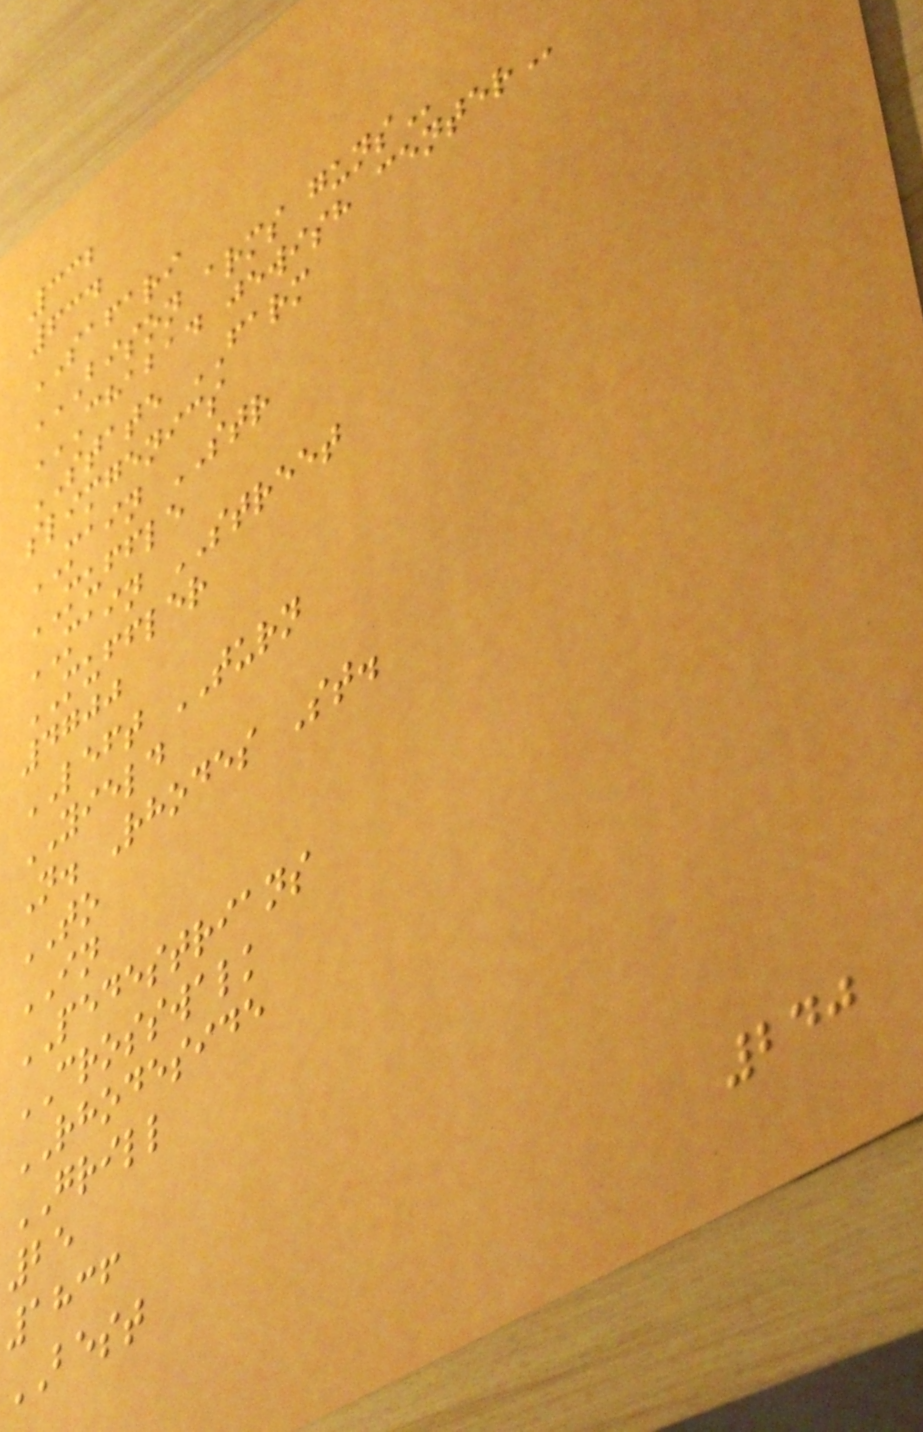332
634
SAFARI
BISON ARMS GUNS
CHABAD JEWISH CENTER
STATE FARM
slimgenics
MAIN STR
MUFFLE
MAIN STREET
MUFFLER
4700
LEFT TURN
YIELD
N. Rhodes St.
TO
IN
PEDESTRIANS
CROSSWALK
RHODESIDE
GRILL
25
1836
BEST
240
